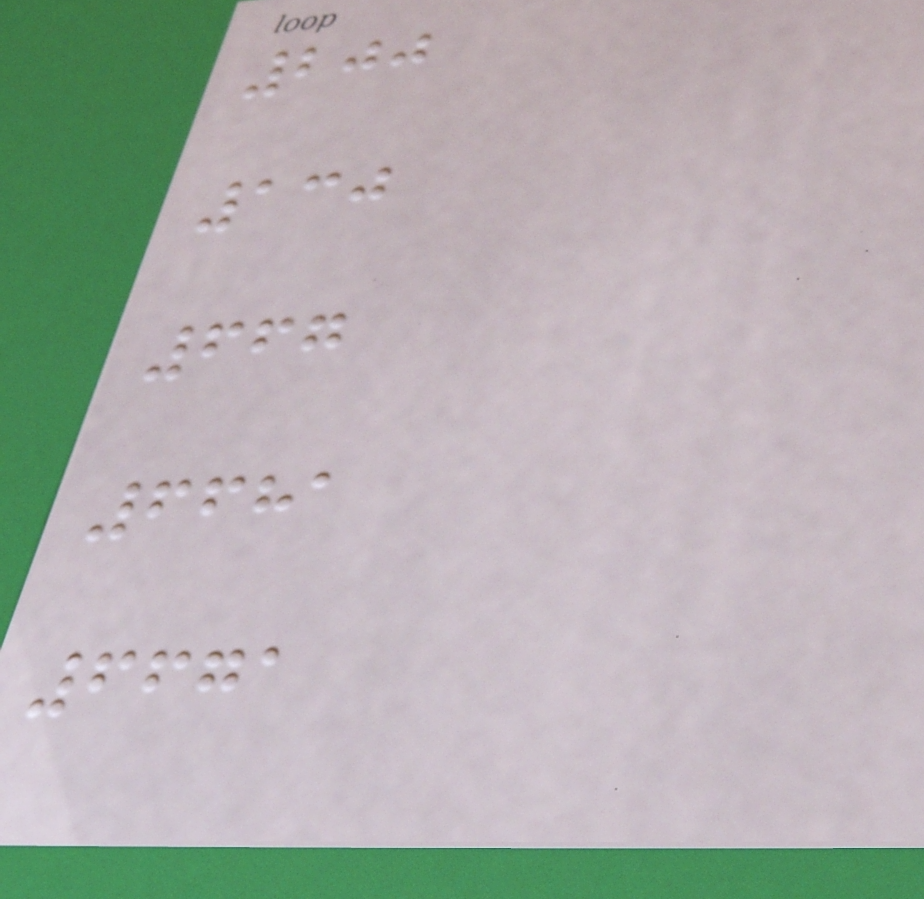200
130
667
6681
6671
